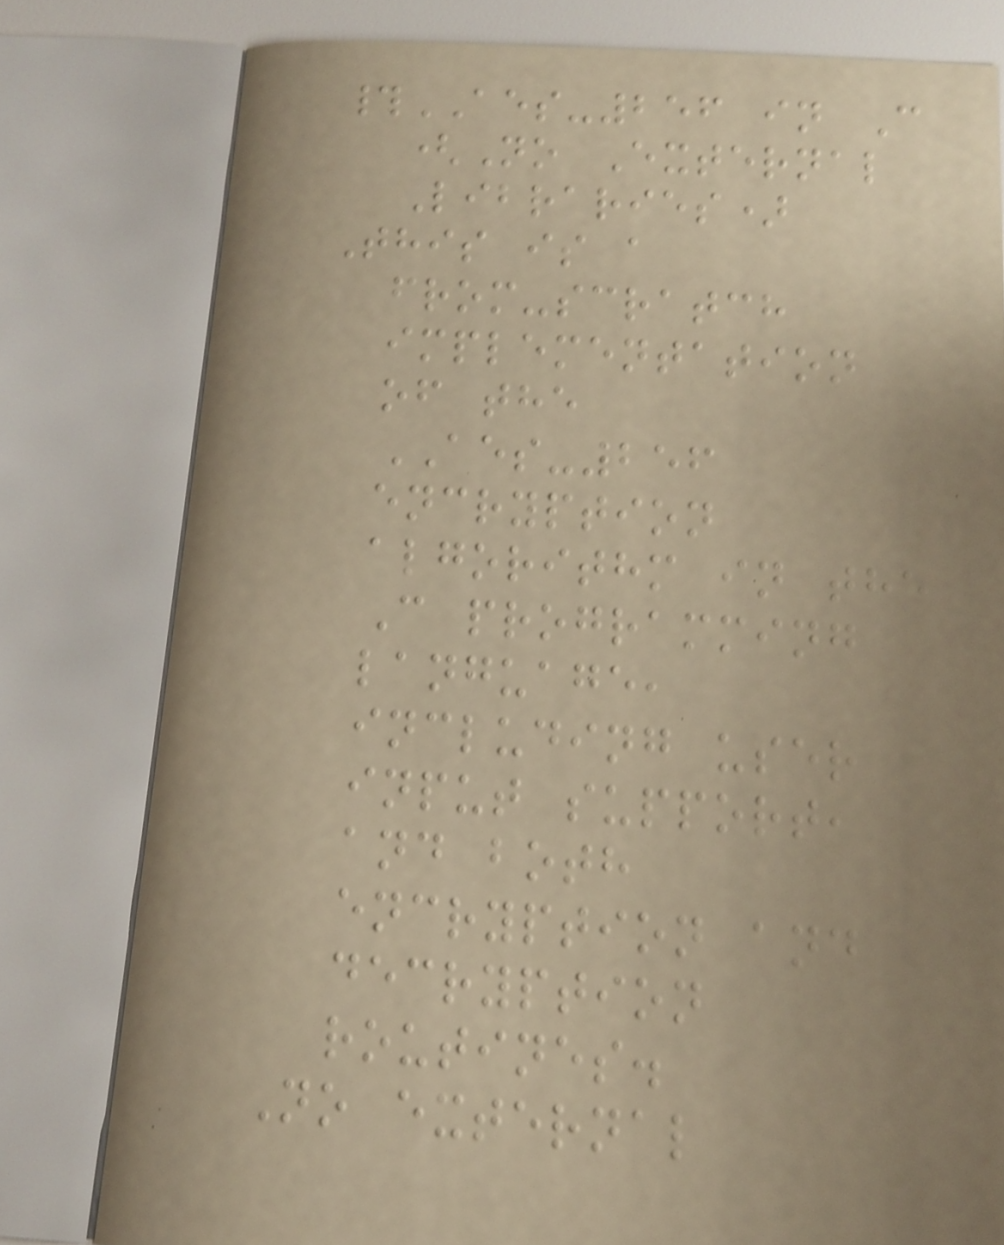#AES-256 in C
(No External
Libraries)
This is a
from-scratch
implementation
of the
AES-256
encryption
algorithm in the
C programming
language,
including user
input support,
and both
encryption and
decryption
routines.
No external
